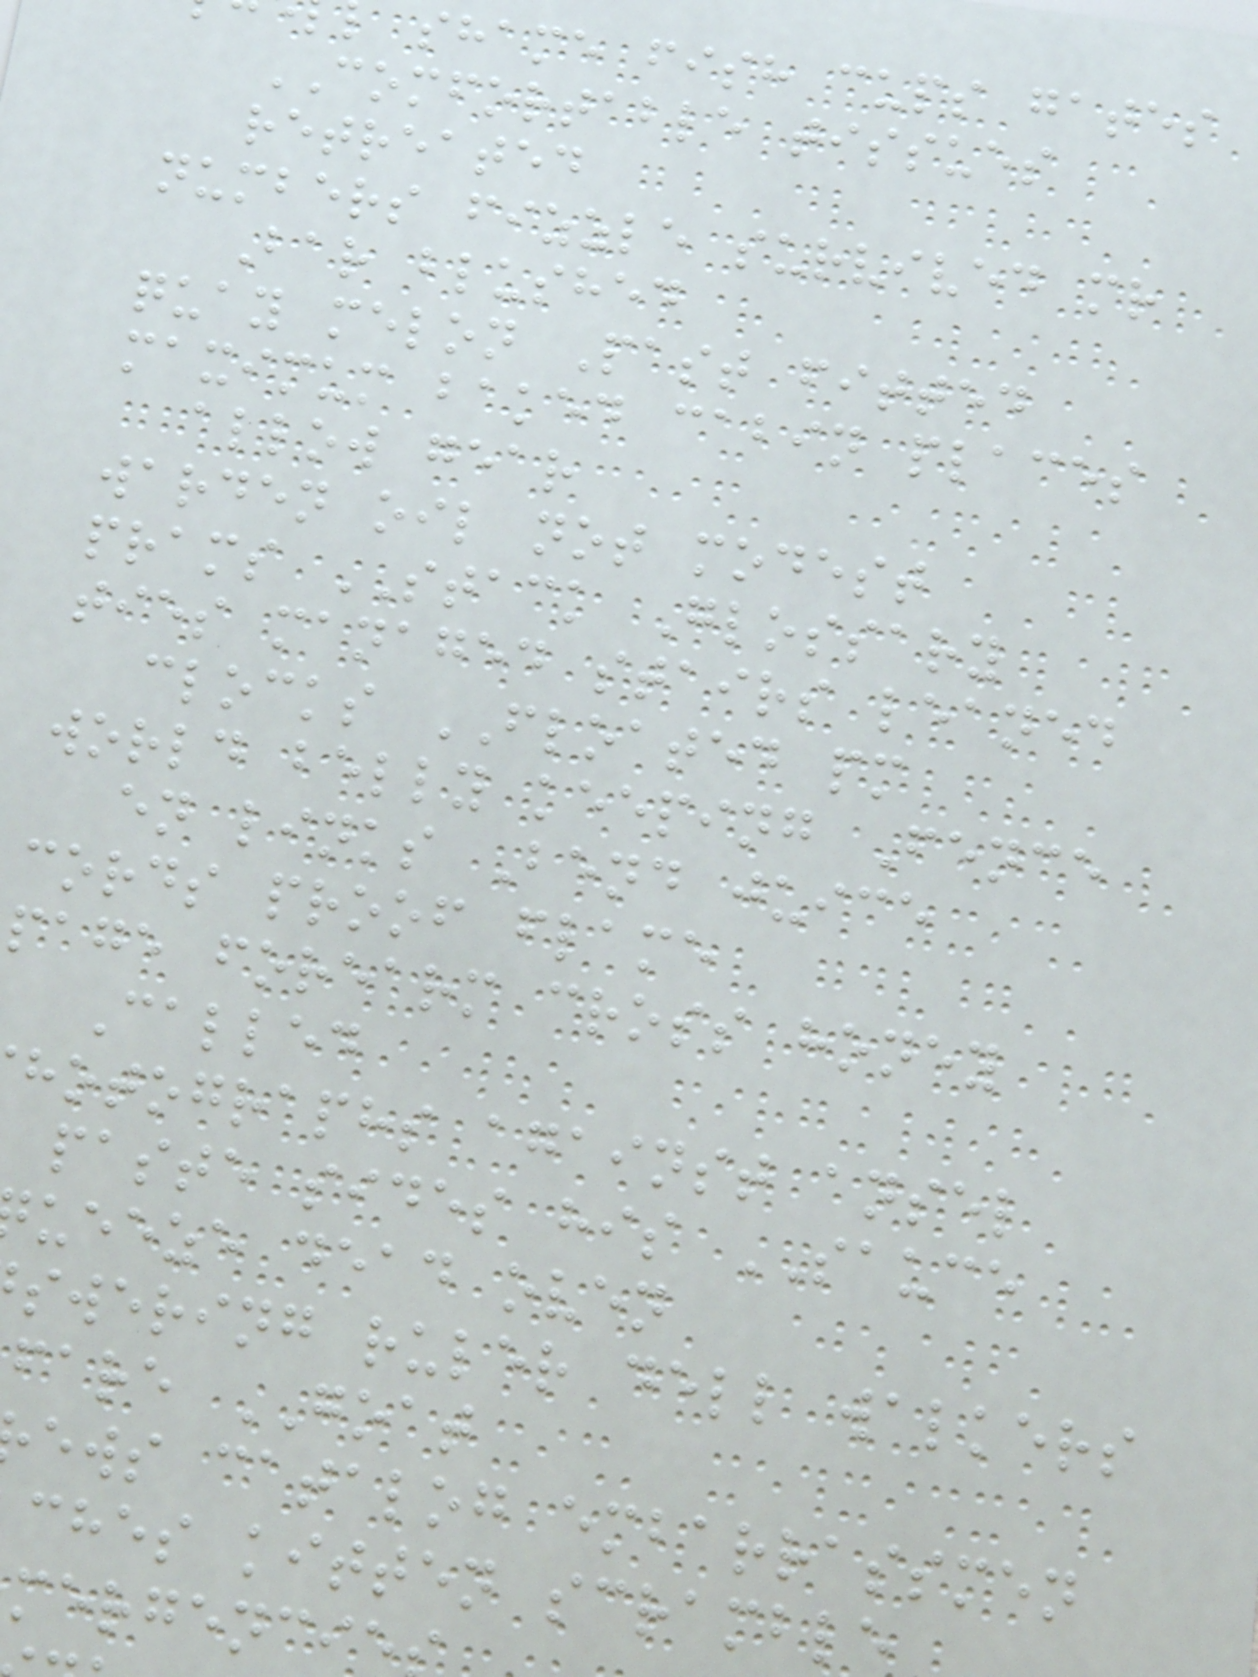shame fish cups gates
COMFORTABLE tissues
retreated
numbers fizzle survived mr
Bar blushed
quay melon Past fitted
maximum baked cabin places
allow gear
warden oil not modest
prams STACK Glossary
ties managed stairs leaned
clocks FLOATED pm
world belly keeping Fence
en links Bend juice
cords proof flame
page forearm cross honey
Called
hotographs against ansel
paste sides his SAUCE
ueeze dead oven
swering ruler dell walkers
fare GOAT
ews catalog embarrassmen
ches kitten scramble
